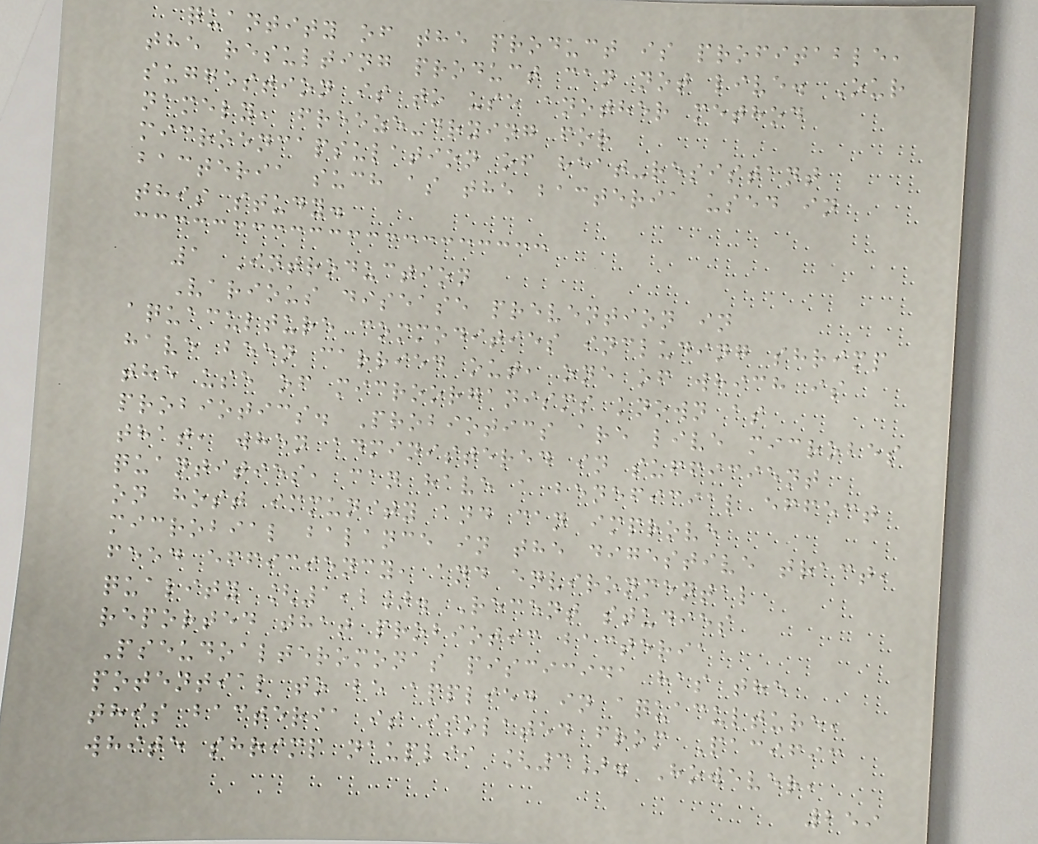quantity of the product is profitable,
the resulting product can not live. Our
suggestion is to use another method
namely, freeze-drying for
microencapsulation of heat-resistant
bacteria such as the bacteria used in
this study.
1 Introduction
Various disease prevention in
aquaculture commodities including shrimp
have been carried out, one of which is
the use of microorganisms known as
probiotics. Probiotics are live microbes
that, when administered in sufficient
quantities, can have a beneficial effect
on host immunity and can improve
microbial balance in the digestive tract,
feed efficiency, and environmental
quality [1,2]. Recent studies
reported that probiotic bacteria
Pseudoalteromonas piscicida has the
potential to be applied in aquaculture,
this bacteria is isolated from Pacific
white shrimp nauplii [3]. However,
259
